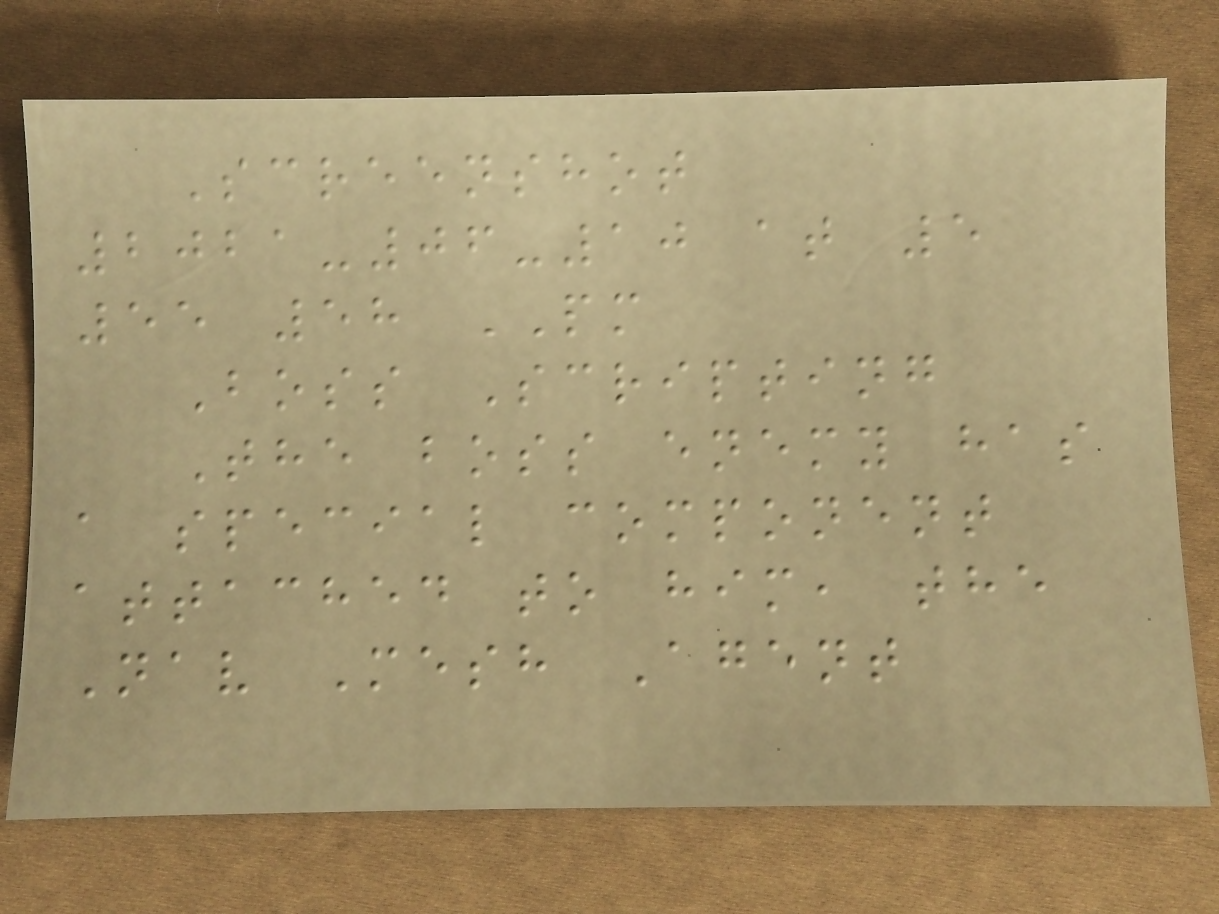Screenshot
2021-06-10 at 5
55 58 PM
Boss Scripting
The boss enemy has
a special component
attached to him, the
Nav Mesh Agent
